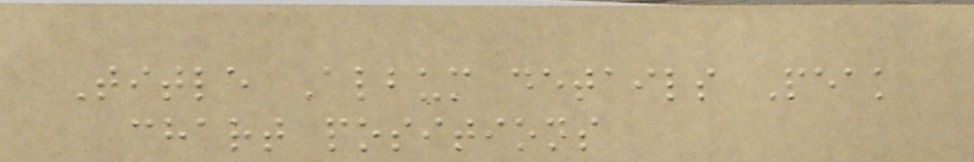Title Album details Peak
chart positions
